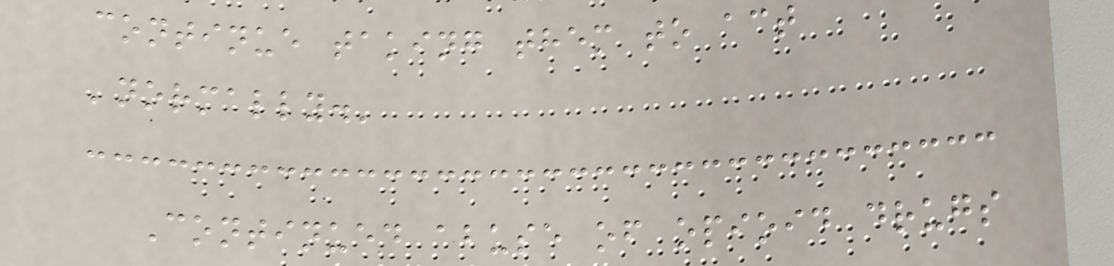continue taking them to act
'normally.'
Continued abuse of opioid drugs
